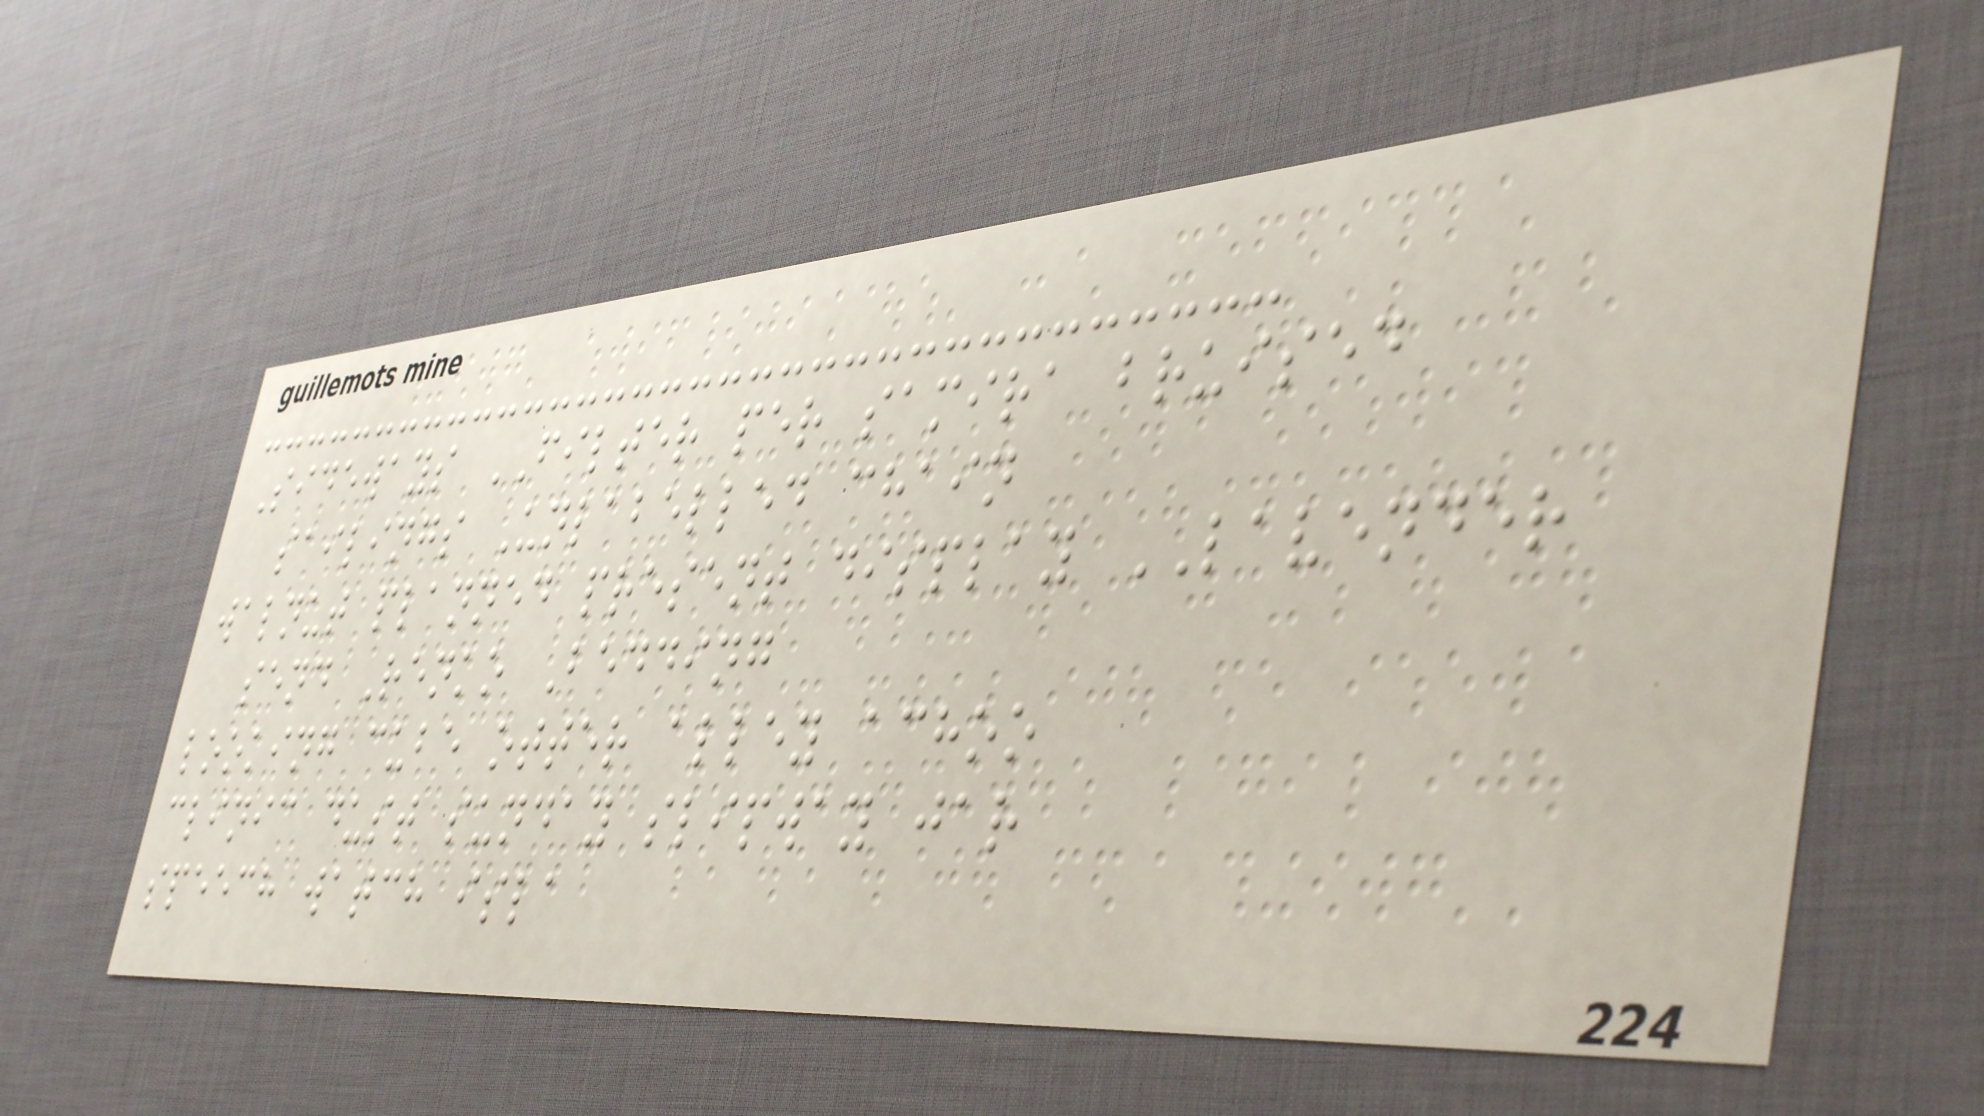Sideways FILTER per samira bruised
sailings Unlabelled chain
walnut planned present display LAVENDER
send Renko Bedding
looking cube otter alley achoo
clinic dust sunday slipway jar
speech watch isla
